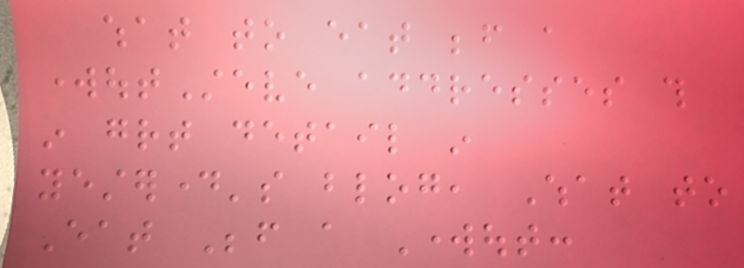what to eat before a
workoutSteve addresses this
in great detail in
yesterday's blog, What to
Eat Before a Workout:
